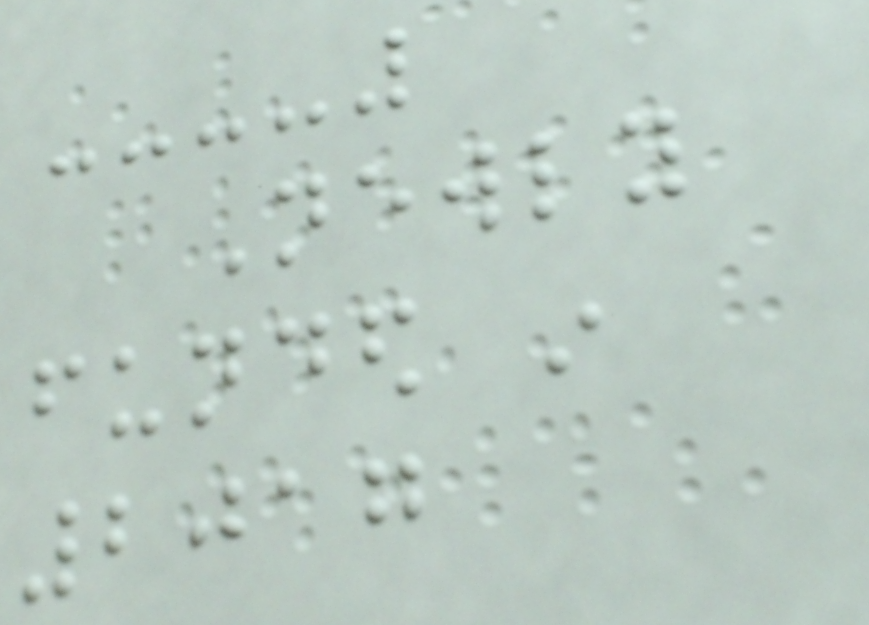Newly
funded in
2017
